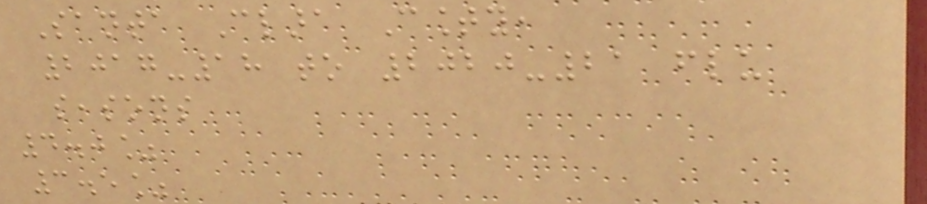Santa Clara County,
2017-18 to 2020-21 flu
seasons
4.0%
3.5%
